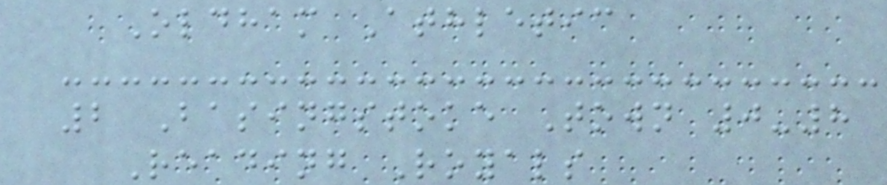Oldham Athletic
2 Basingstoke Town 0-8
Reading Royals
